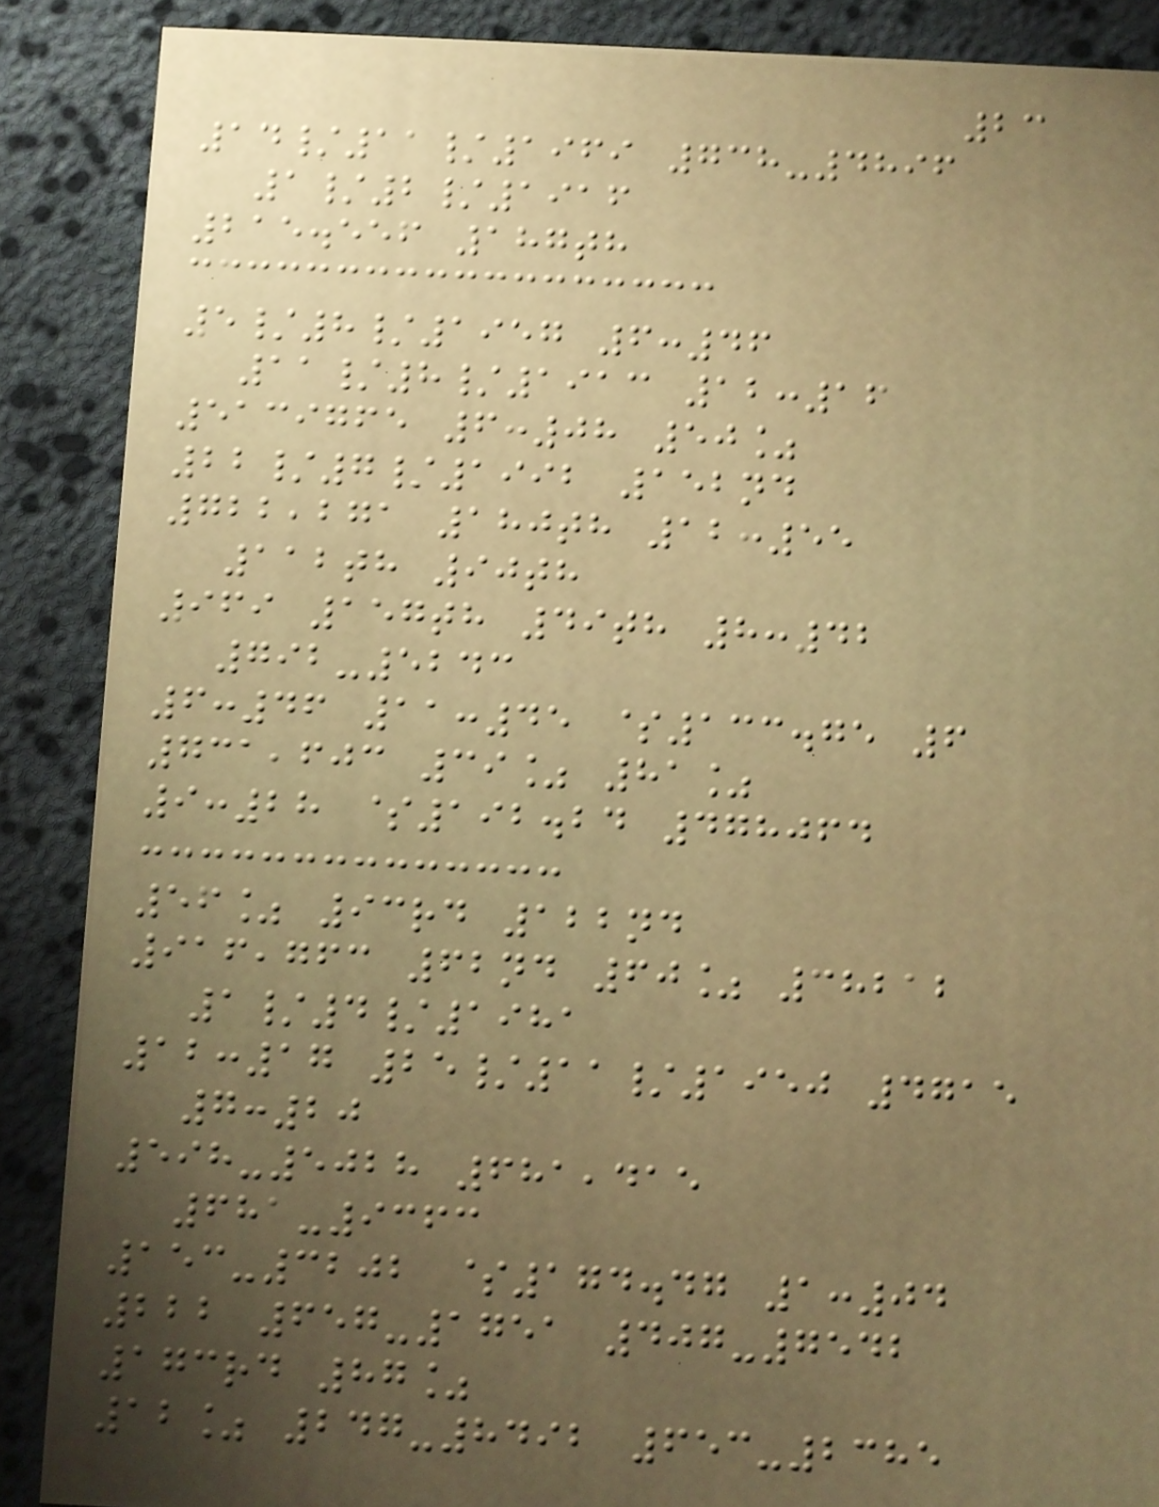23
14/11/1969 738-4896
1/2/1916
215.556 187th
5/8/1957 6:46
11/8/1913 12:16
5139765 6:08 50%
22/7/1992 152nd
722,271 180th 12:55
112th 90th
969 157th 49th 8:42
792-5243
6:46 11:45 $133.75 6
731,603 39% 81%
9:28 $192.24 478064
56% 93rd 122nd
916,763 62nd 60% 38212
1/4/1981
12:17 25/11/1950 4715
7:20
598-5028 681,415
681-9363
153-3202 $174.47 1:04
222 657-1751 407-7542
173rd 87%
12% 247-8492 653-2385
